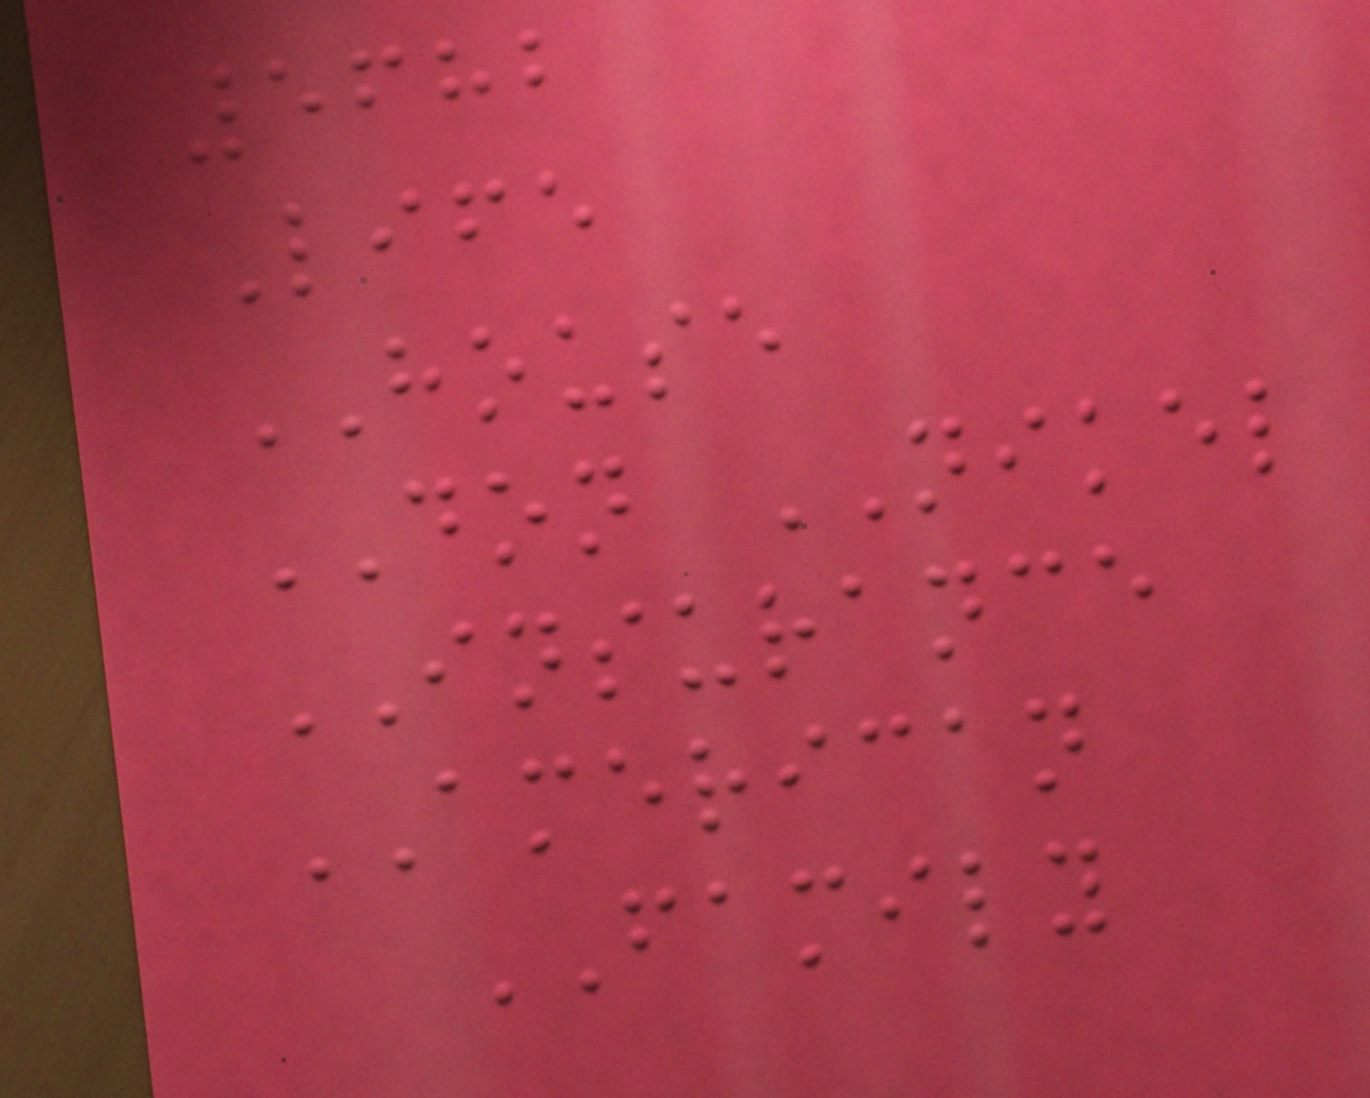5682
Life
HOUSE
DON NIKEL
INSURANCE
AMERICAN
FAMILY
